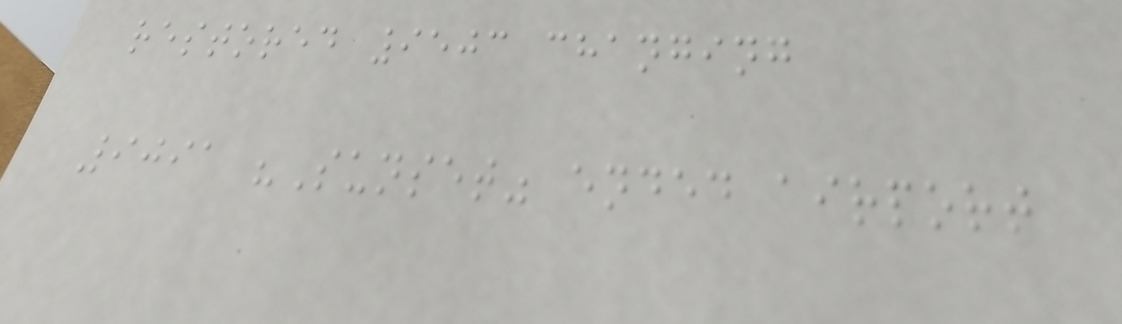restored 9503 changing
9091 "Sunset" ended airport
